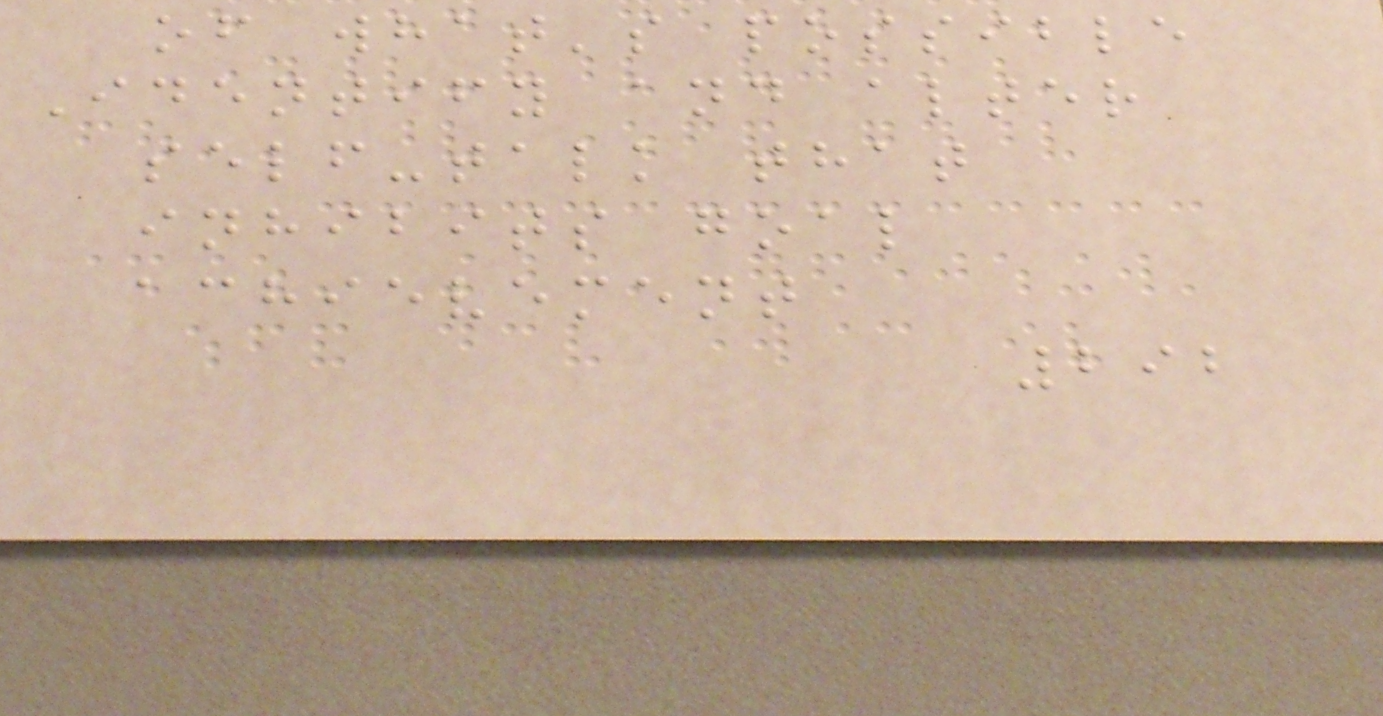of what's possible
Identify and alter
self-talk that
inhibits goal
achievement
292
